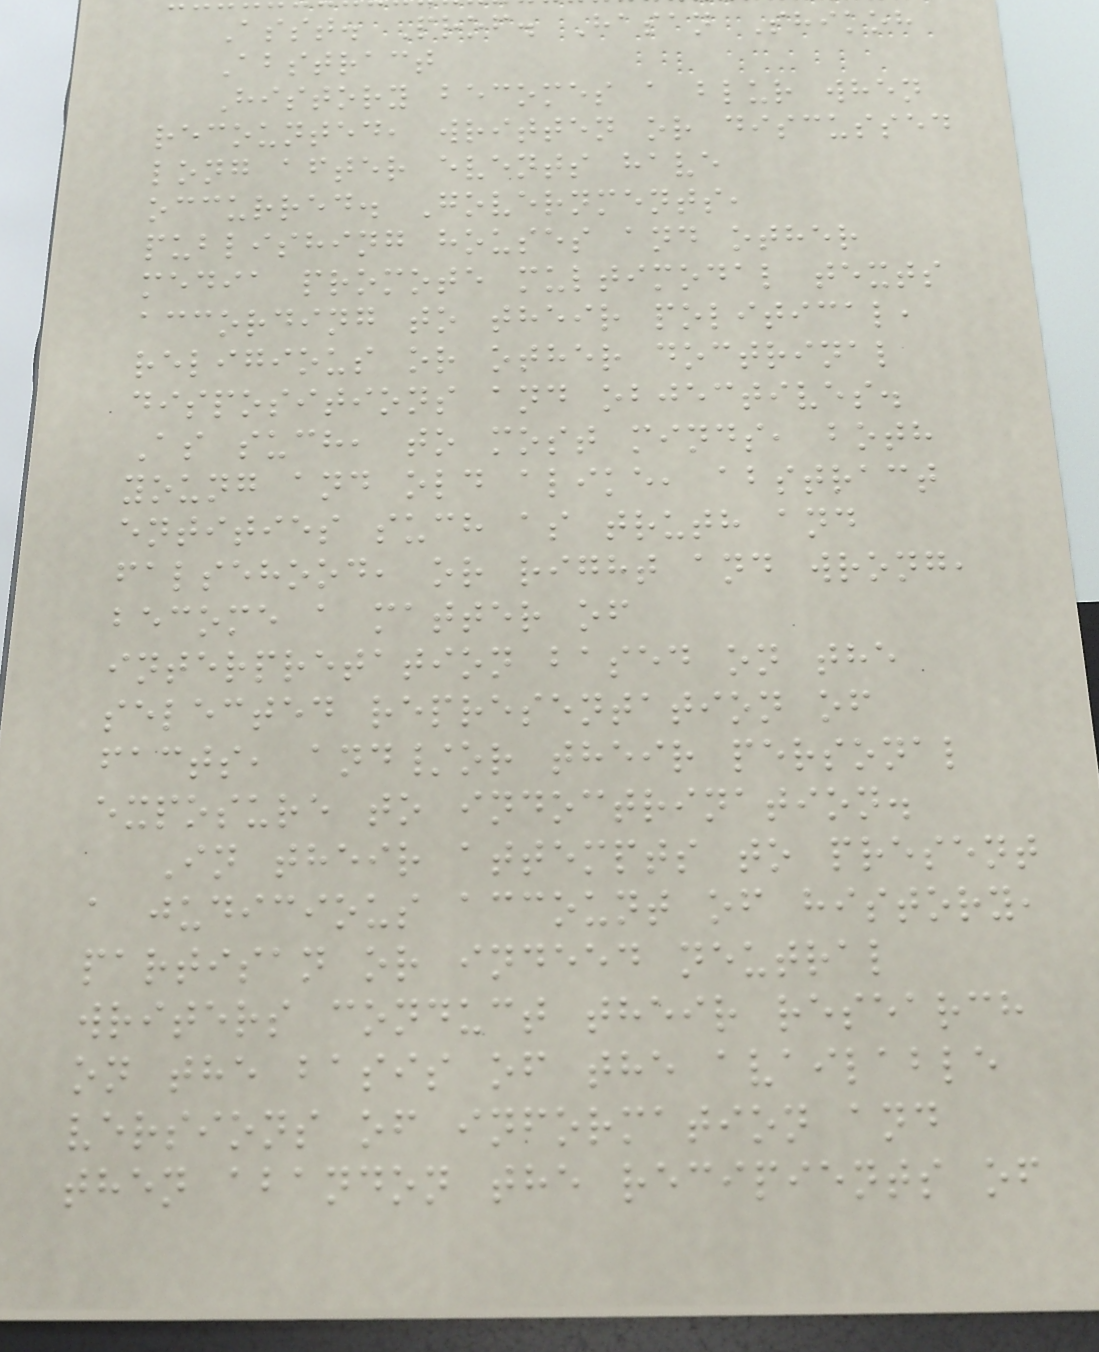Asst. Prof. Hasan Shikoh
Abstract
History becomes a blur when
recounted, written or discussed
long after events have
occurred. Governments,
publishing houses and other
media promote multimodal texts
according to their political,
religious or other doctrinal
dispositions and objectives.
As such, to most minds, both
young and old alike, abstract
entities such as truth and
falsehood, or right and wrong,
become a matter of
interpretation based on the
selected representation of
facts, and/or their personal
exposure to indoctrination.
In their attempts to present
a judicious account of history,
partisan or indeed neutral
writers conduct their research
on the basis of the available
versions of information and
then abandon the recipients of
